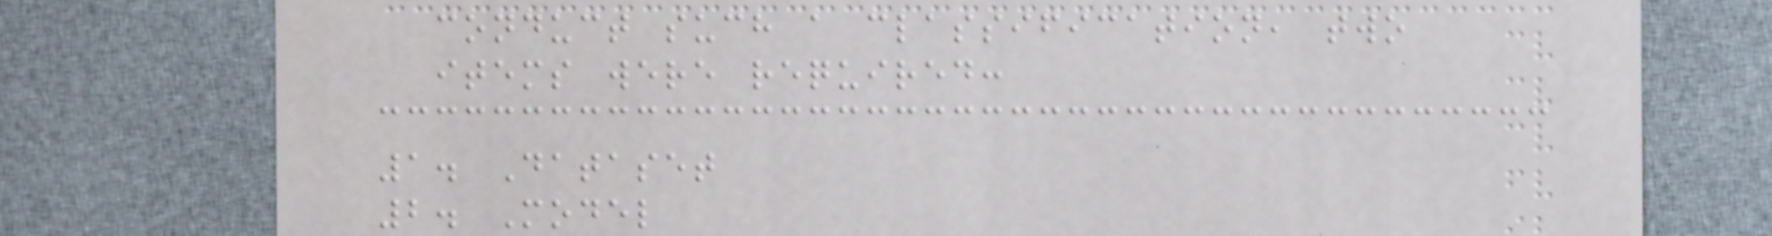conduct such a classification, two
items were required:
1. Dataset
2. Model
